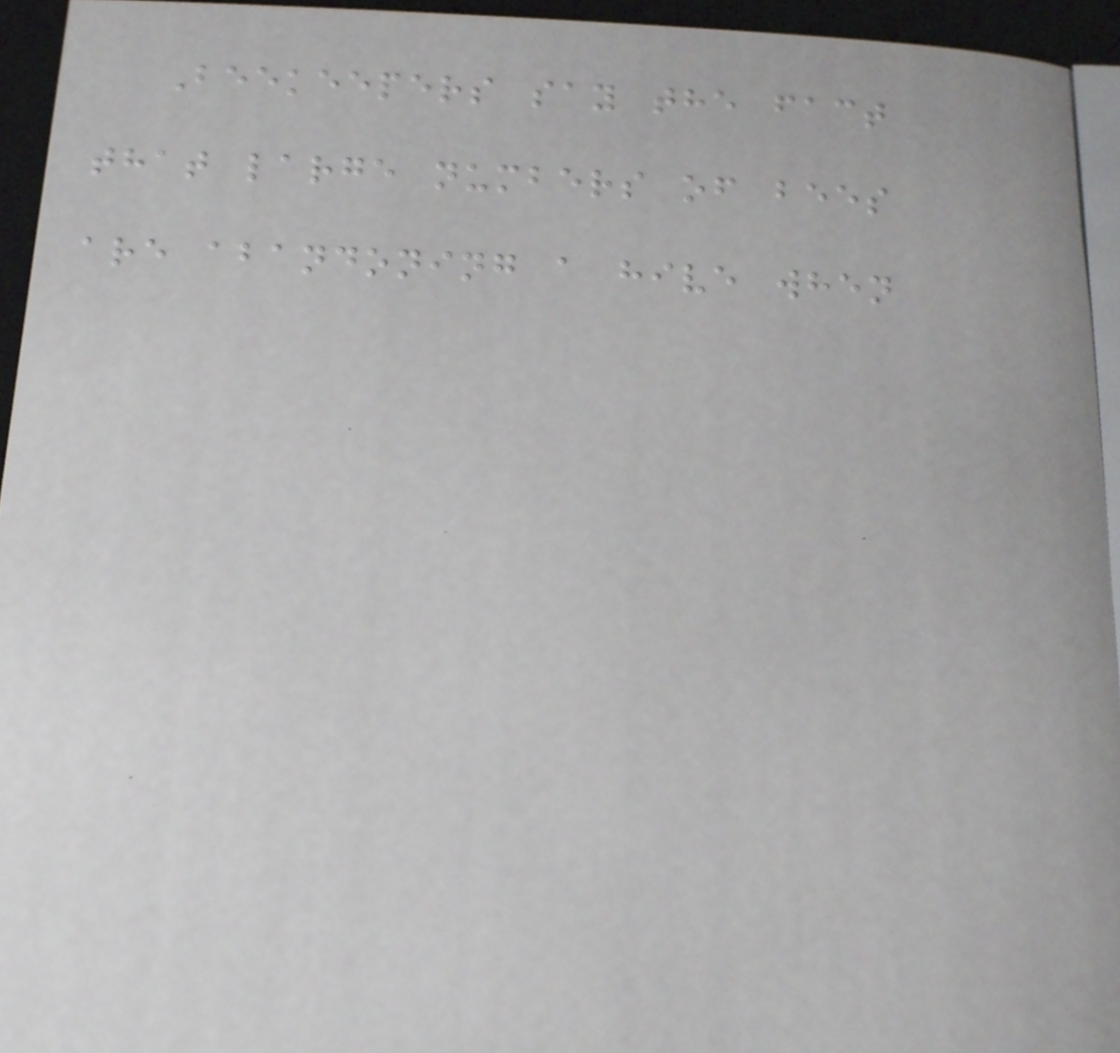Beekeepers say the fact
that large numbers of bees
are abandoning a hive when
